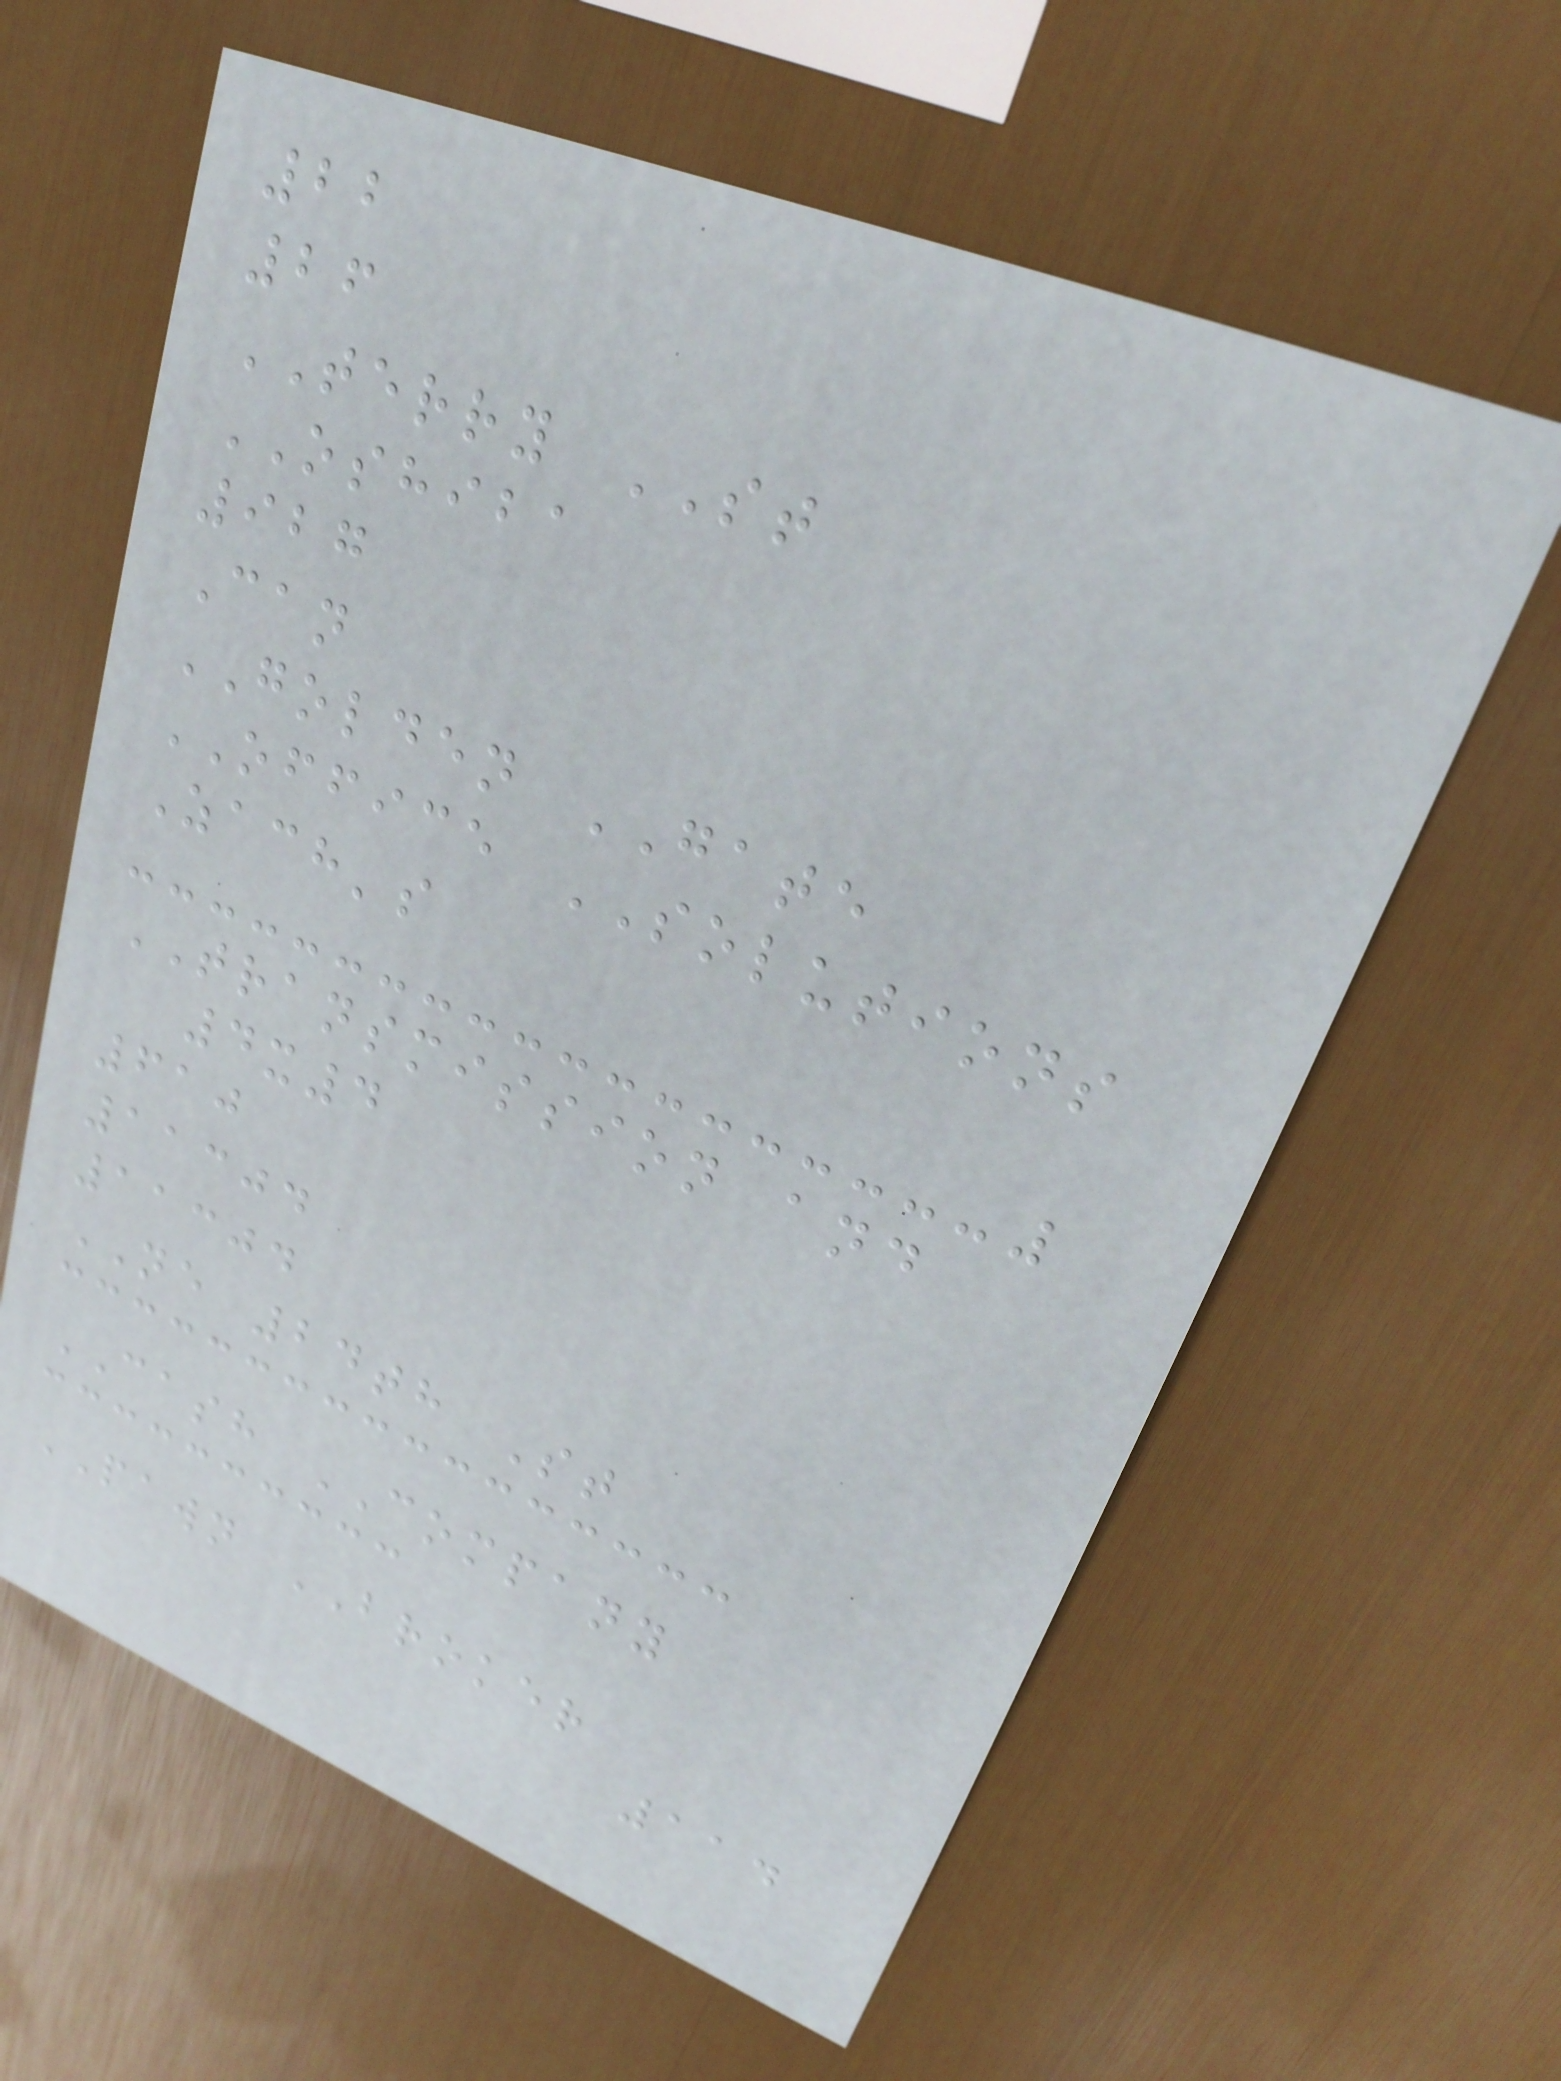22
26
TERRY ST
OSHIBA
927
Can
GOLDEN GATE
OFFICE SOLUTIONS
Zach's
TRANSMISSION and
4x4
610
11304
11304
NE 24th St
CASH COMPANY
PAWN BROKER
114
